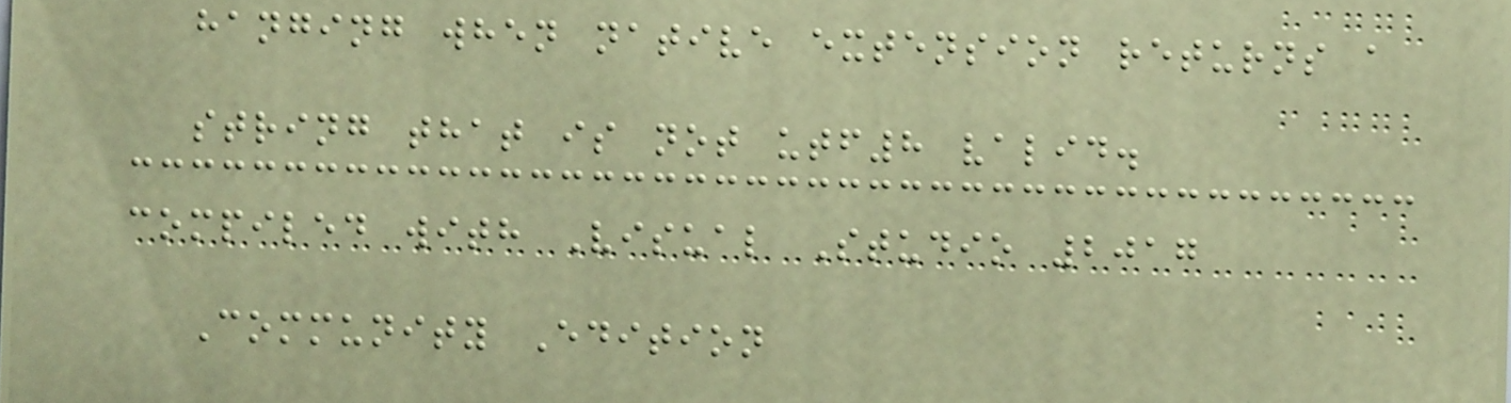hanging when native extension returns a
string that is not utf8 valid.
compiled with Visual Studio 2017
Community Edition
